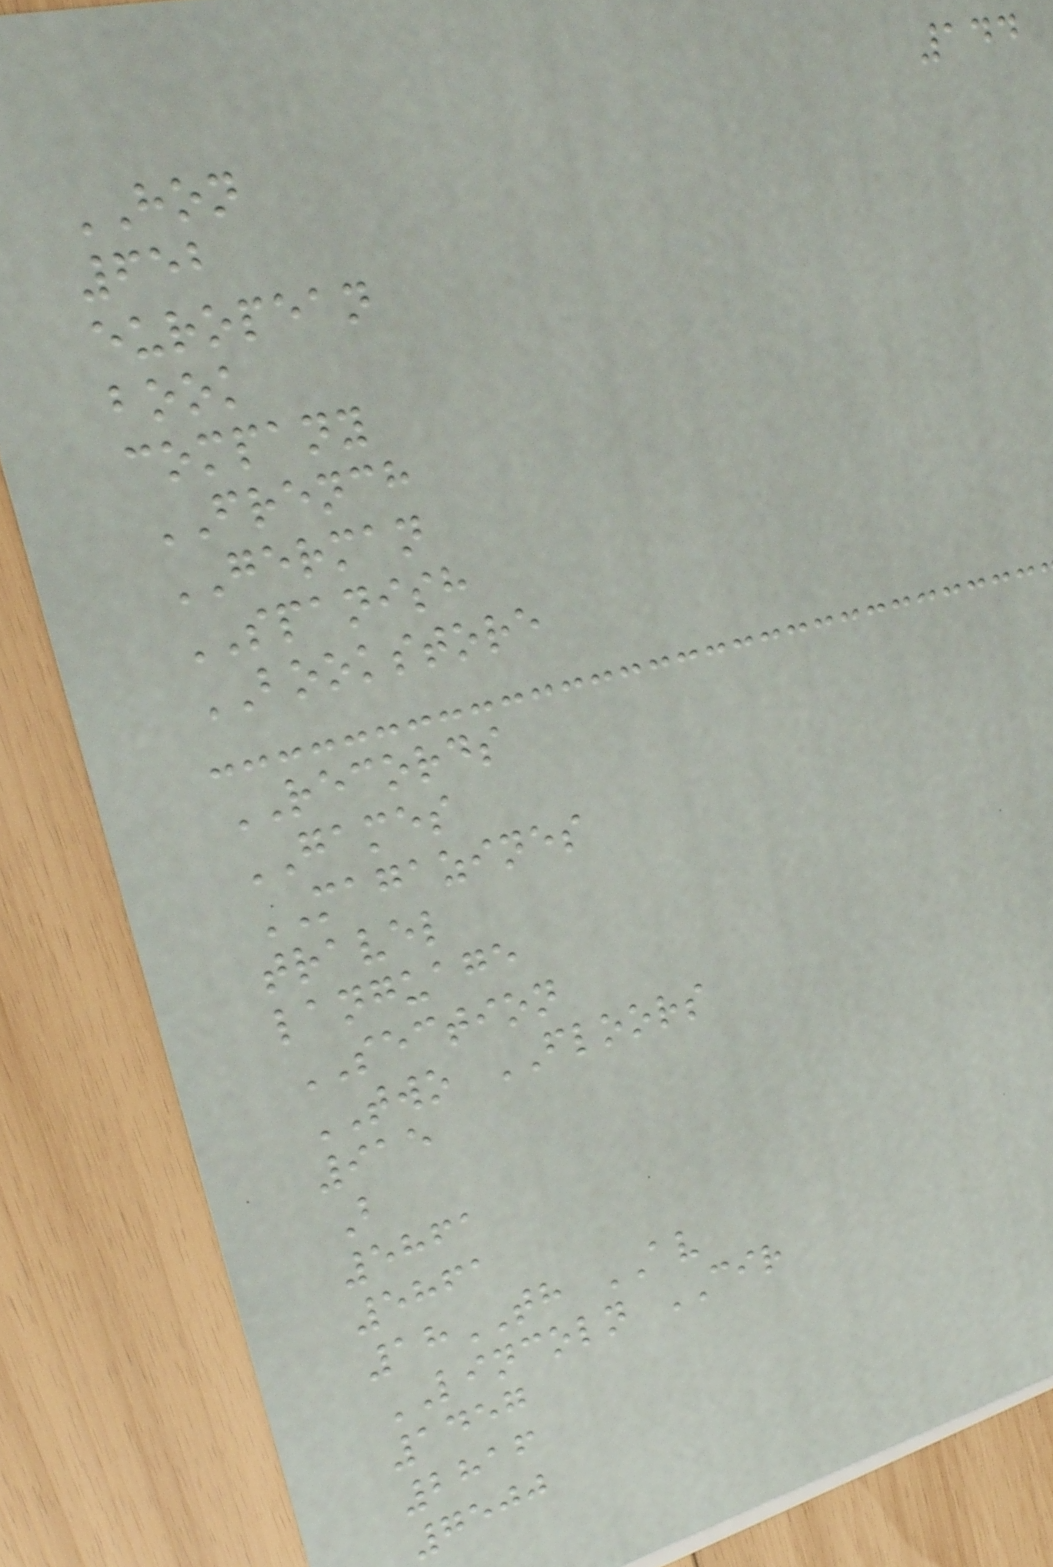144
HON
652
european
book
company
FRENCH
GERMAN
SPANISH
BOOKSTORE
RECORDS
GAMES
MAGAZINES
travel
language
SECTION
TWO FLOORS
915
B
5861
5861
18TH AV
LINCOLN CIR
1457
2816
7500
